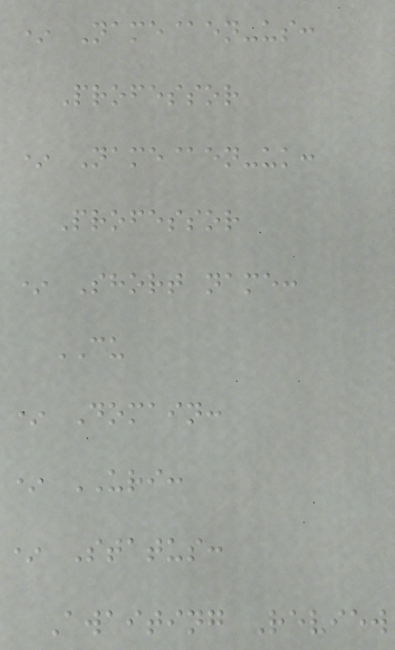* Name@en-us:
Professor
* Name@en-uk:
Professor
* Short name:
CU
* Domain:
* URI:
* Status:
Awaiting Review
